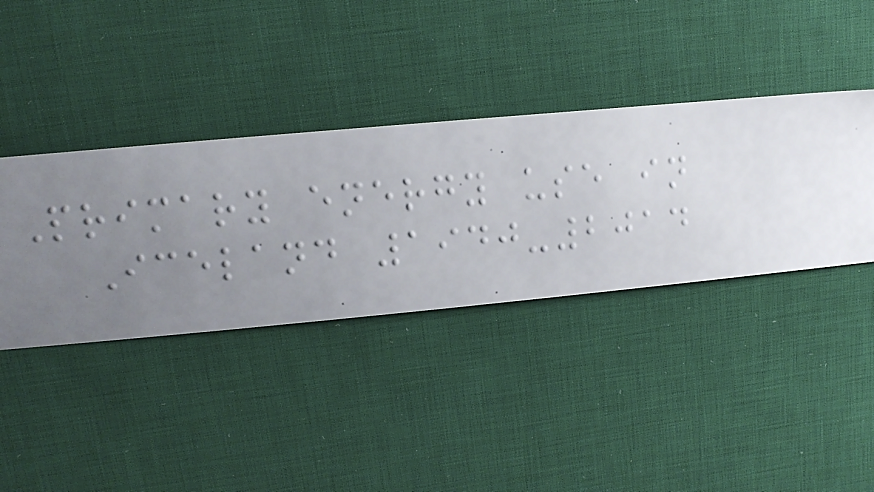Primary energy use in
Iceland 1940-2014
